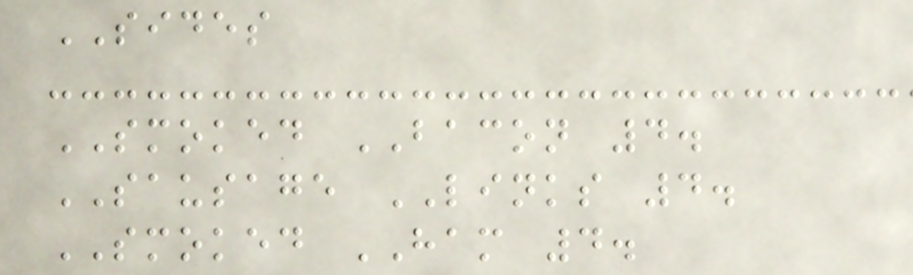SIDES
SMOKED BACON 4.
SAUSAGE LINKS 4.
SMOKED HAM 4.
